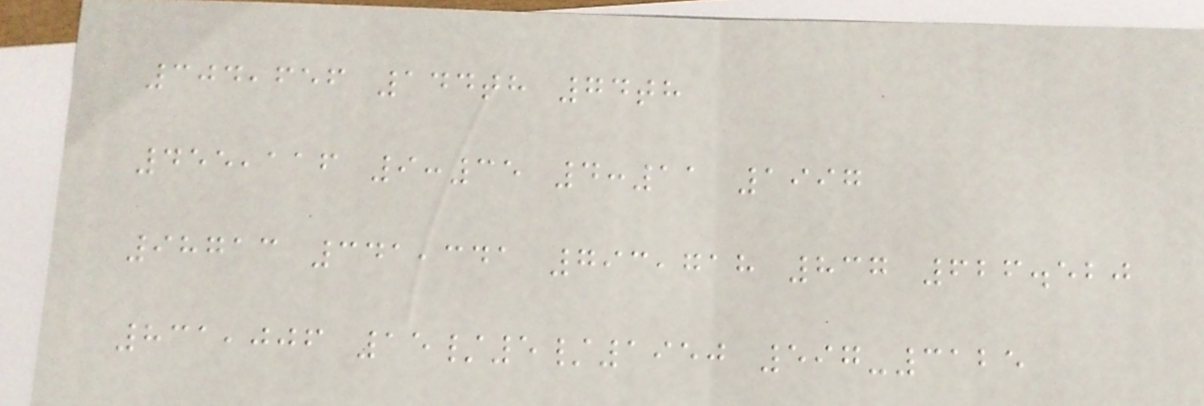304,656 144th 74th
455,116 9:35 4:11 1997
98713 341,341 793,718 837 626.520
831,006 15/5/1950 597-3125
